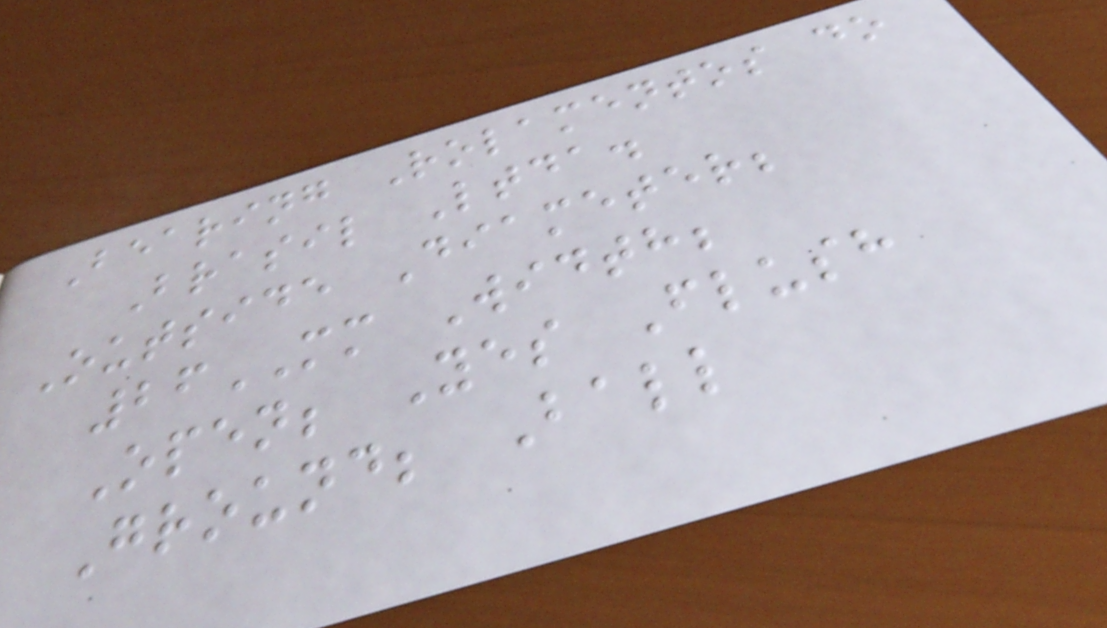Bearing Rolamentos do
Brasil Ltda.
Outside Diameter;
26MM Width;
Open; Yes Flush
Ground; Ball
